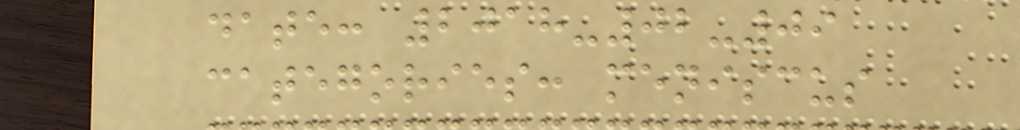date: 2018-02-09
categories: meniscus
